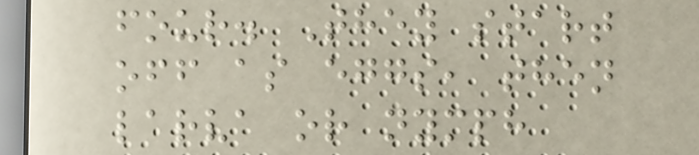four. They start
off as eggs, then
larva or nymph
